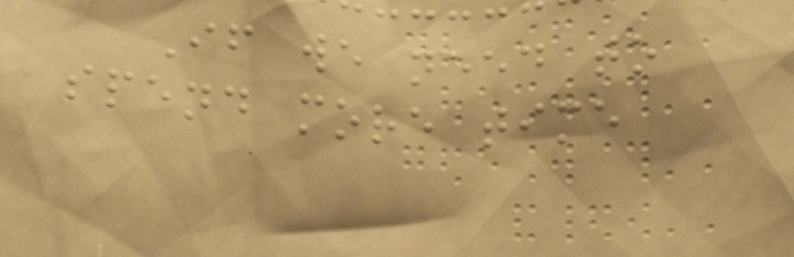If we need to
spend more time
